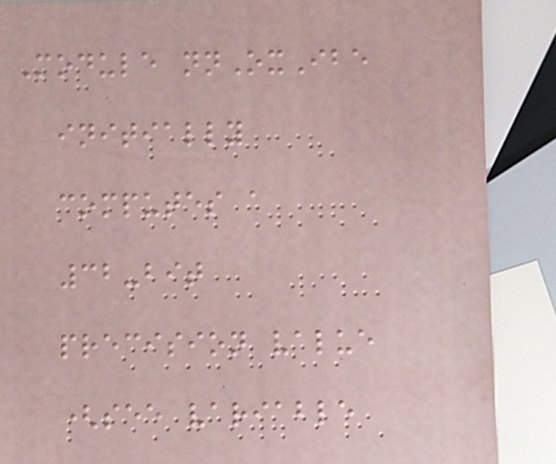Module nnOxIbe
initially
computes a
32-bit
precision value
(see variable
